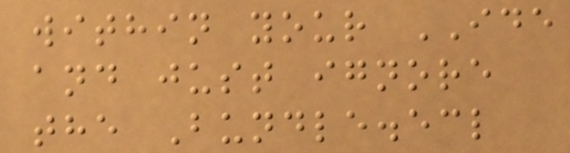within your IDE
and just ignore
the Bundle.ecl
